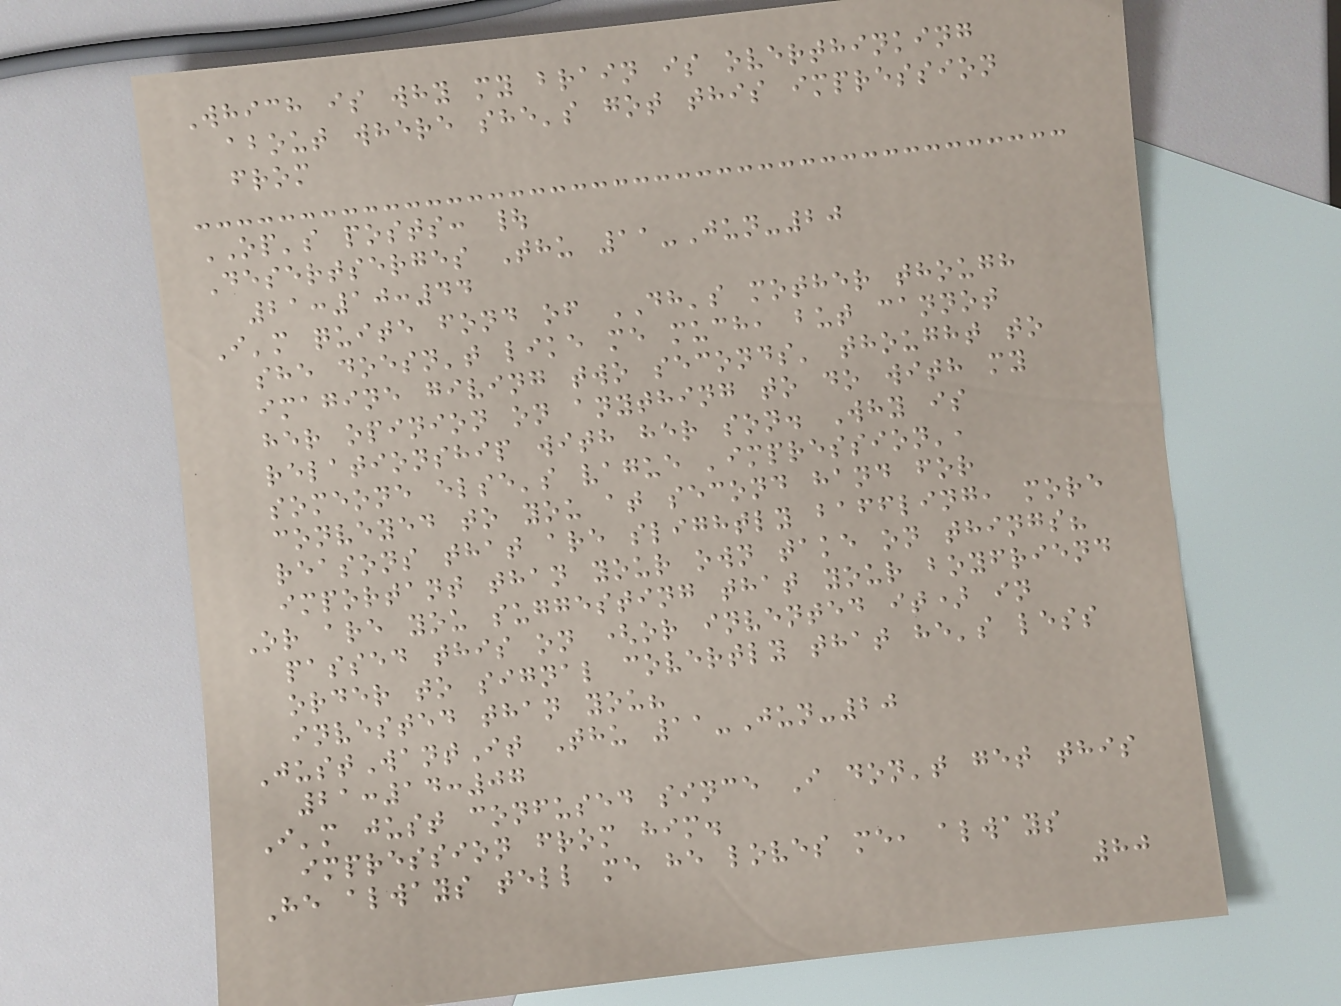Which is why my brain is overthinking
about where she's got this impression
from
OP's posts: |
Desertserges Thu 11-Jun-20
21:10:44
I'm quite fond of DH's mother though
she doesn't like me much, but cannot
imagine giving two seconds' thought to
her opinion on anything to do with my
relationship with her son. Why is
someone else's vague 'impression',
conveyed to you at second hand for
reasons that are slightly baffling, more
important than your own take on things?
Or are you suggesting that your boyfriend
passed this on (or invented it) in
order to signal covertly that he's less
invested than you?
JustWantIt Thu 11-Jun-20
21:14:07
I'm just confused since I don't get this
impression from him.
He always tell me he loves me, always
80
